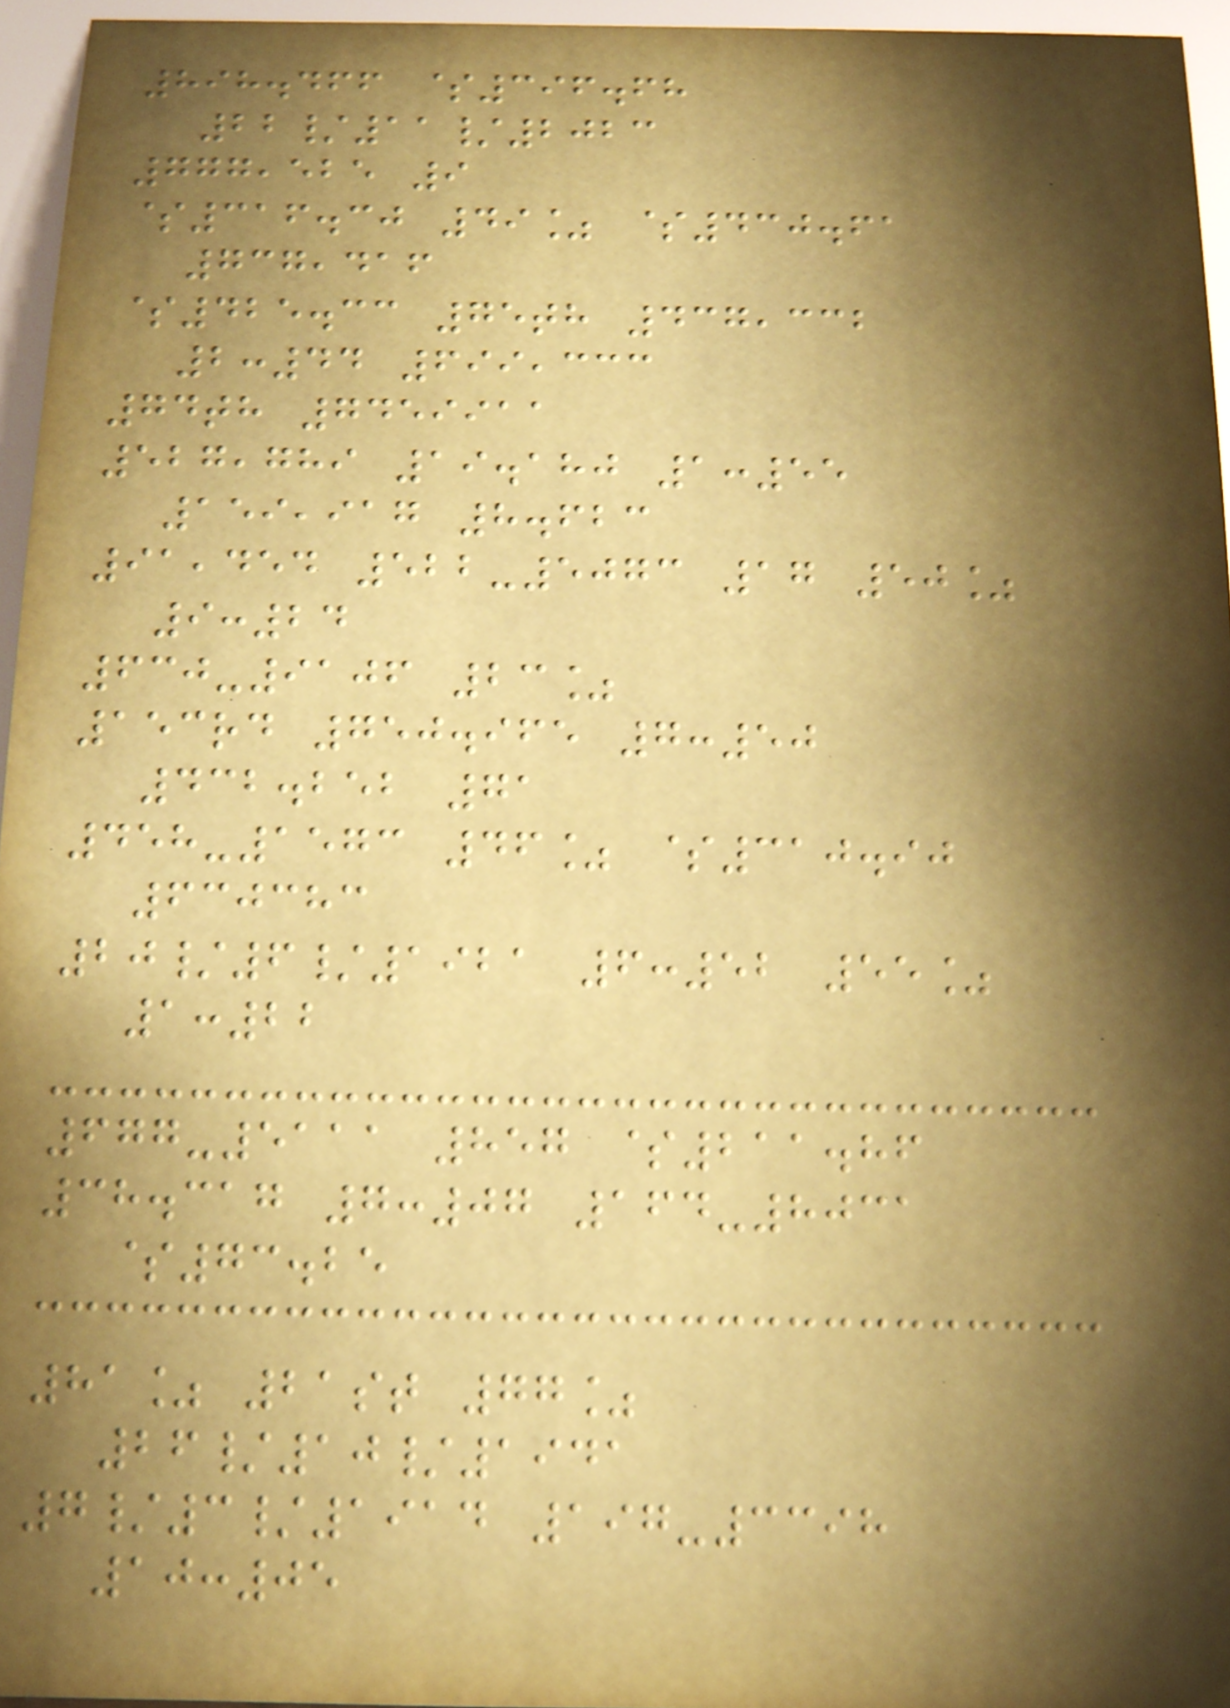898.466 $396.68
22/11/2023
777,525 9
$316.30 49% $430.61
737,416
$425.33 75th 437,332
2:44 699,333
74th 7459911
527,789 19.180 1:55
159,917 8.623
91,454 522-5073 17 50%
9:24
630-9106 23%
153rd 750.965 7:50
432.252 71
458-1573 46% $310.90
630383
20/6/1921 6:52 55%
1:22
677-5111 857 $211.86
38.317 7:07 164-8031
$73.25
81% 21st 77%
26/10/1941
7/3/1914 197-3398
10:05
